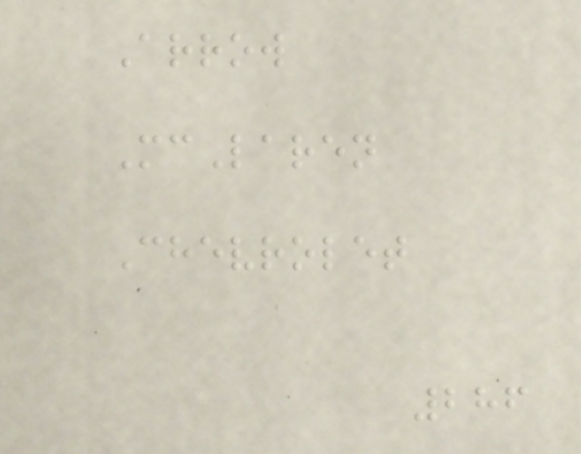Arrow
McLaren
Chevrolet
286
